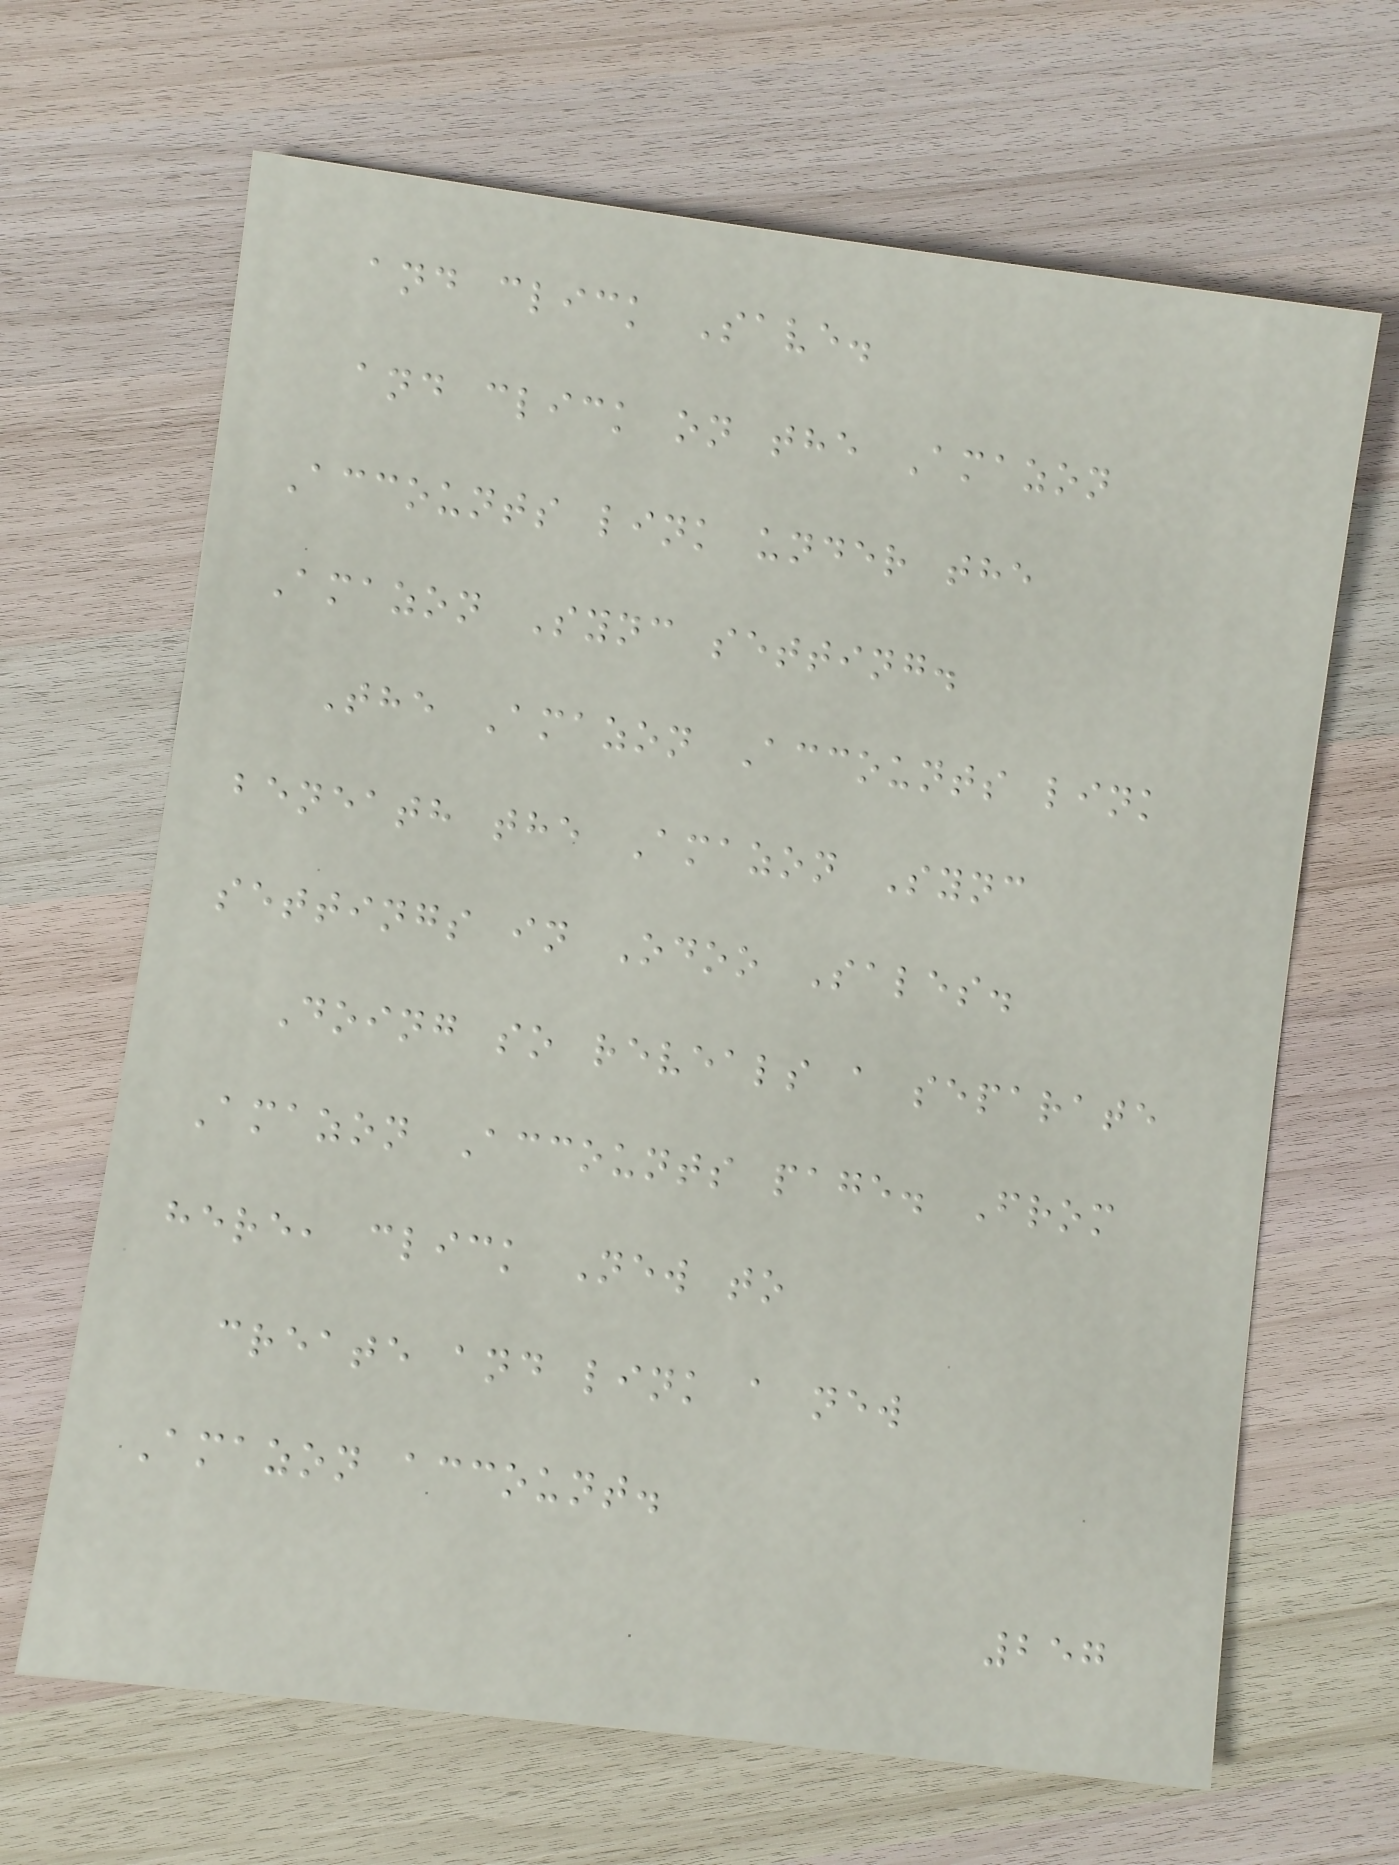and click Save.
and click on the Amazon
Accounts link under the
Amazon Sync setting.
The Amazon Accounts link
beneath the Amazon Sync
settings in Odoo Sales.
Doing so reveals a separate
Amazon Accounts page. From
here, click New to
create and link a new
Amazon account.
257
